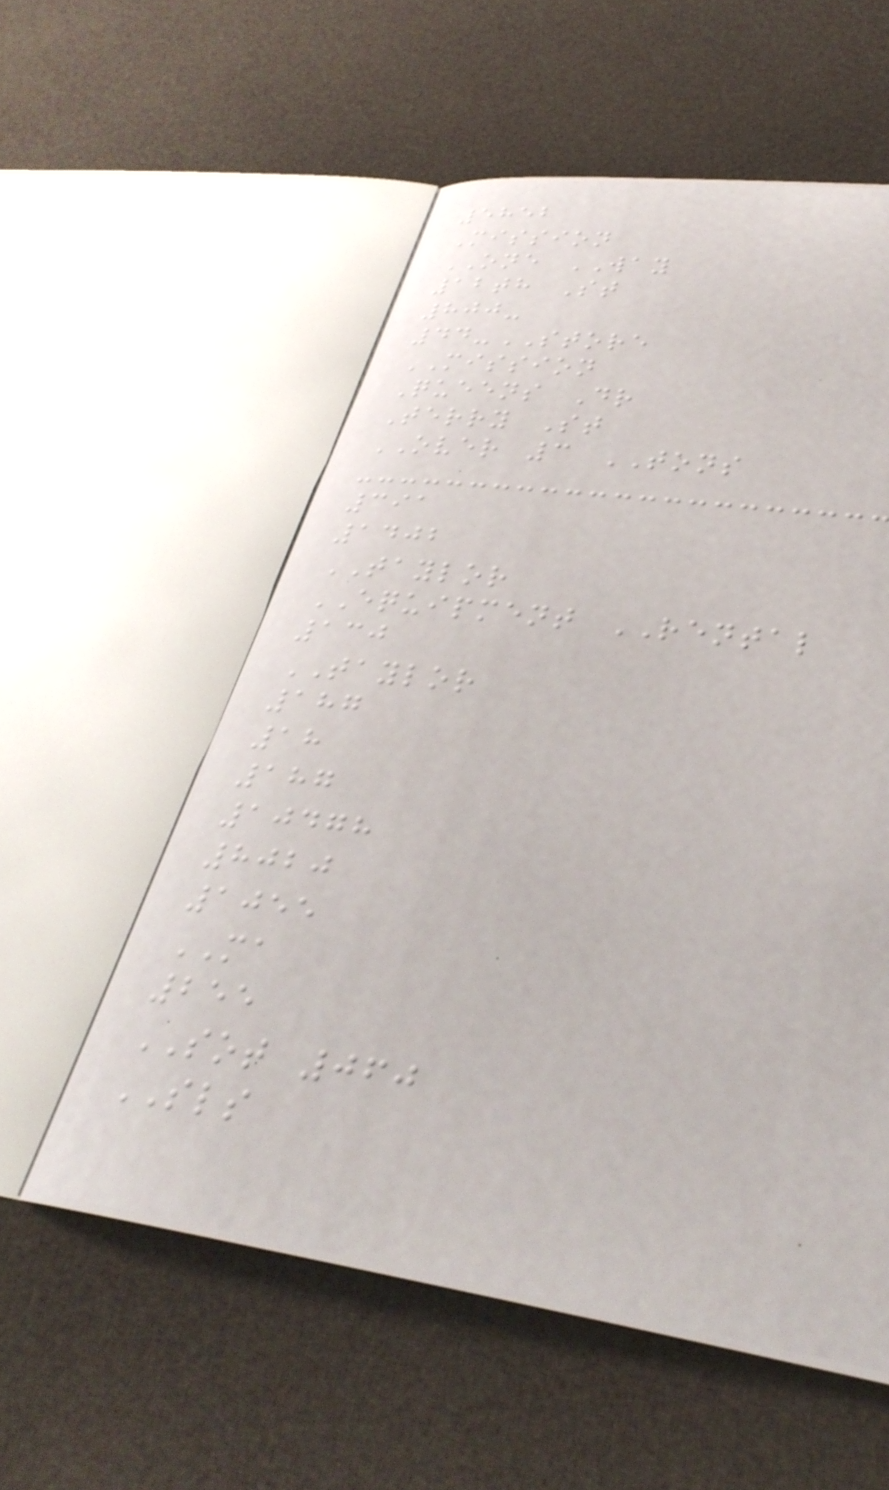5852
Mission
ONE WAY
12th St
800-
44-STORE
MISSION
Queens Dr
Terry St
OVER 3 TONS
391
1402
TAYLOR
EQUIPMENT RENTAL
130
TAYLOR
187
18
187
10478
8020
1055
MA
255
SOT 060
SLS
